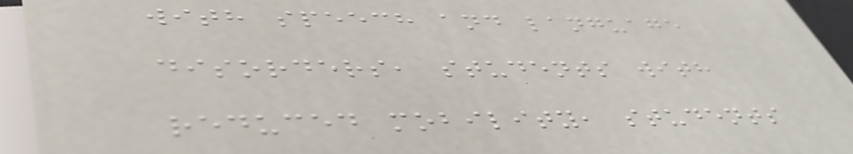with speech and language
disorders, students with
reduced mobility, students
